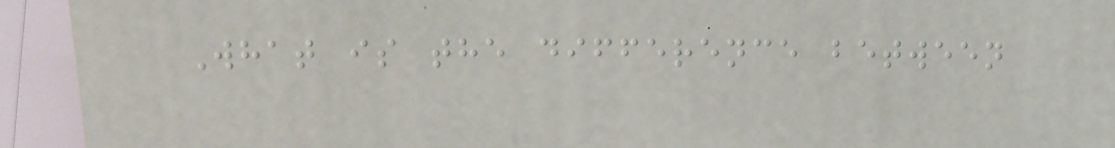What is the difference between
